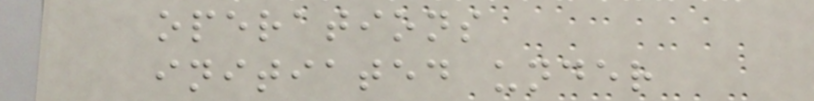operations
initiated under
